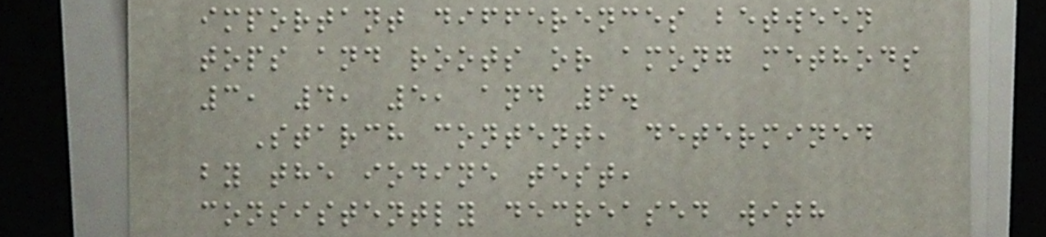important differences between
tops and roots or among methods
3, 4, 5, and 6.
Starch content, determined
by the iodine test,
consistently decreased with
